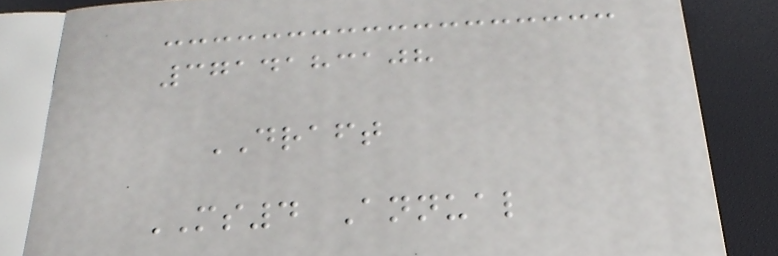3714183108
DRAFT
MS4 Annual
